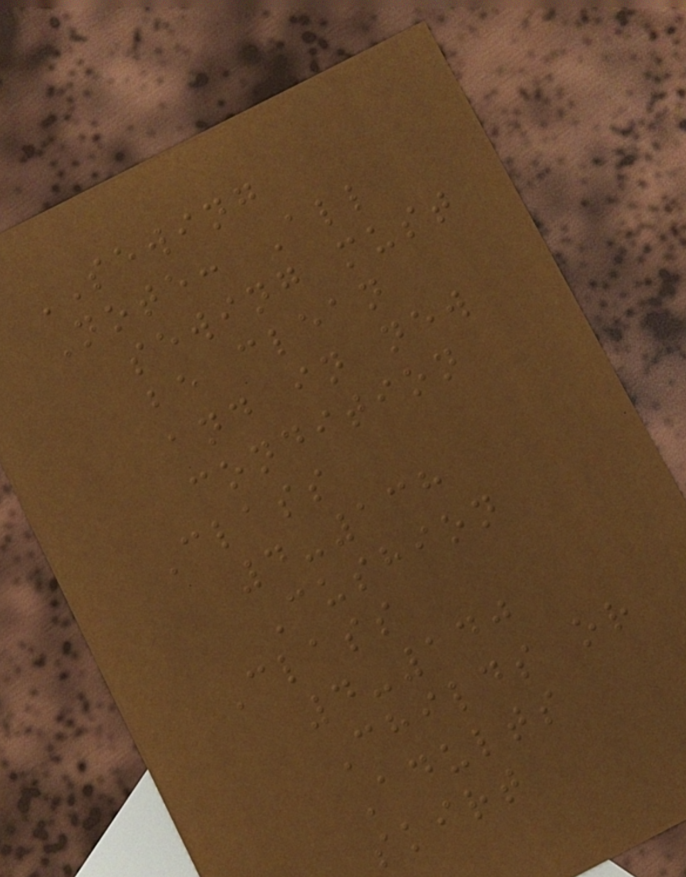SEWING
Note: All
sewing must
be clean
and in new
condition
Class
4-138
Cushion
Class
4-140
Childs or
Adults
skirt
